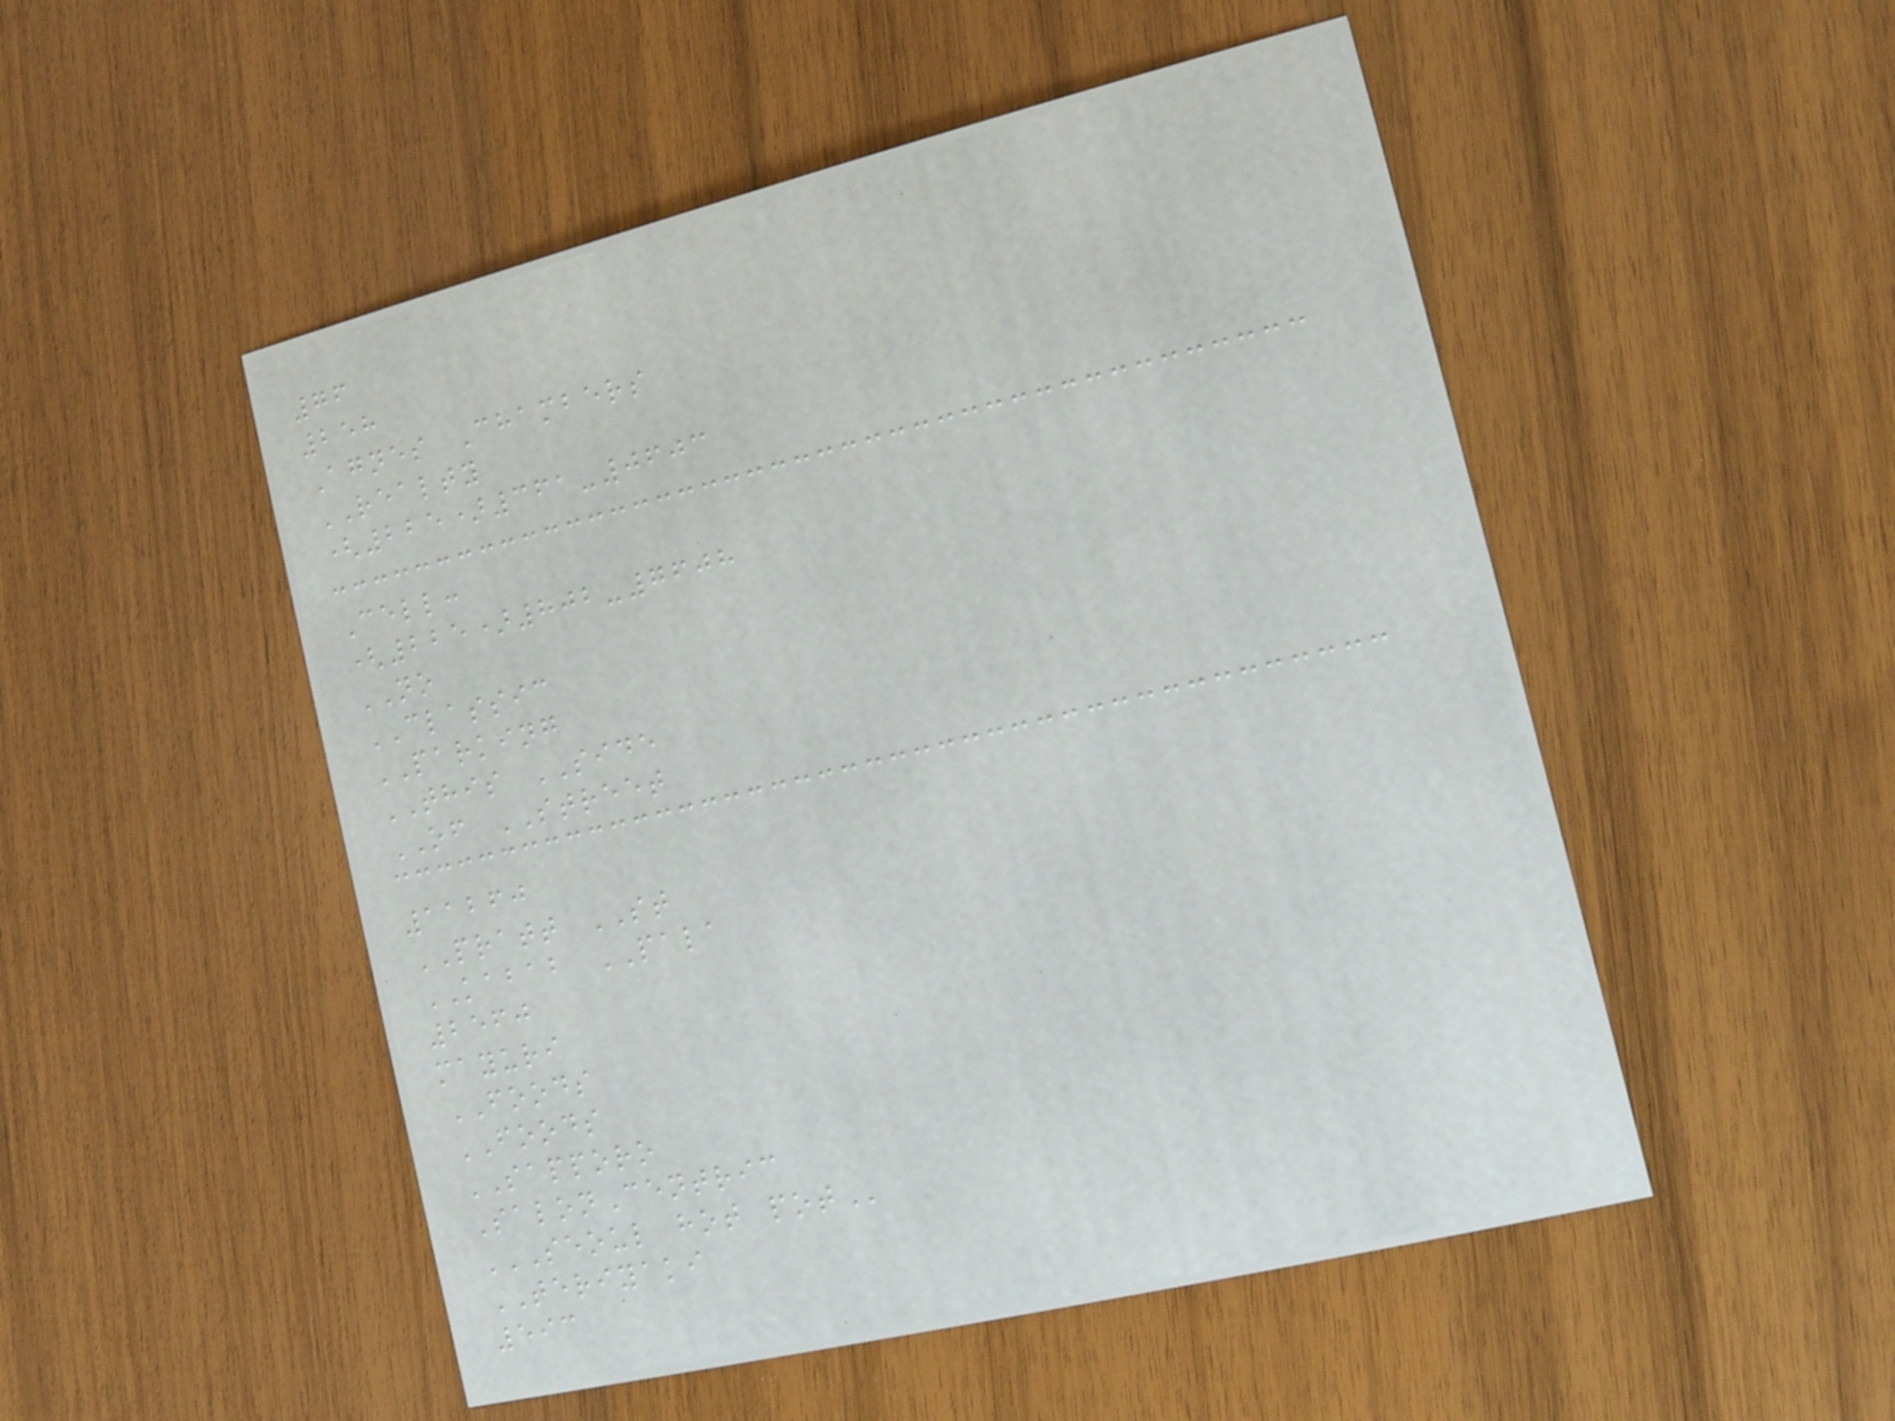76
258
Agnes Chambers
REALTY
(225)361-0603
Cell:
(225)802-7608
NO
CLASSIC
PARKING
THIS SIDE
OF STREET
11260
PRATT ST
KABAB PALA
2560
mayuri
FOODS
FOODS
SAPPORO
SalonCentric
SEOUL HOT POT
TERIYAKI
593
